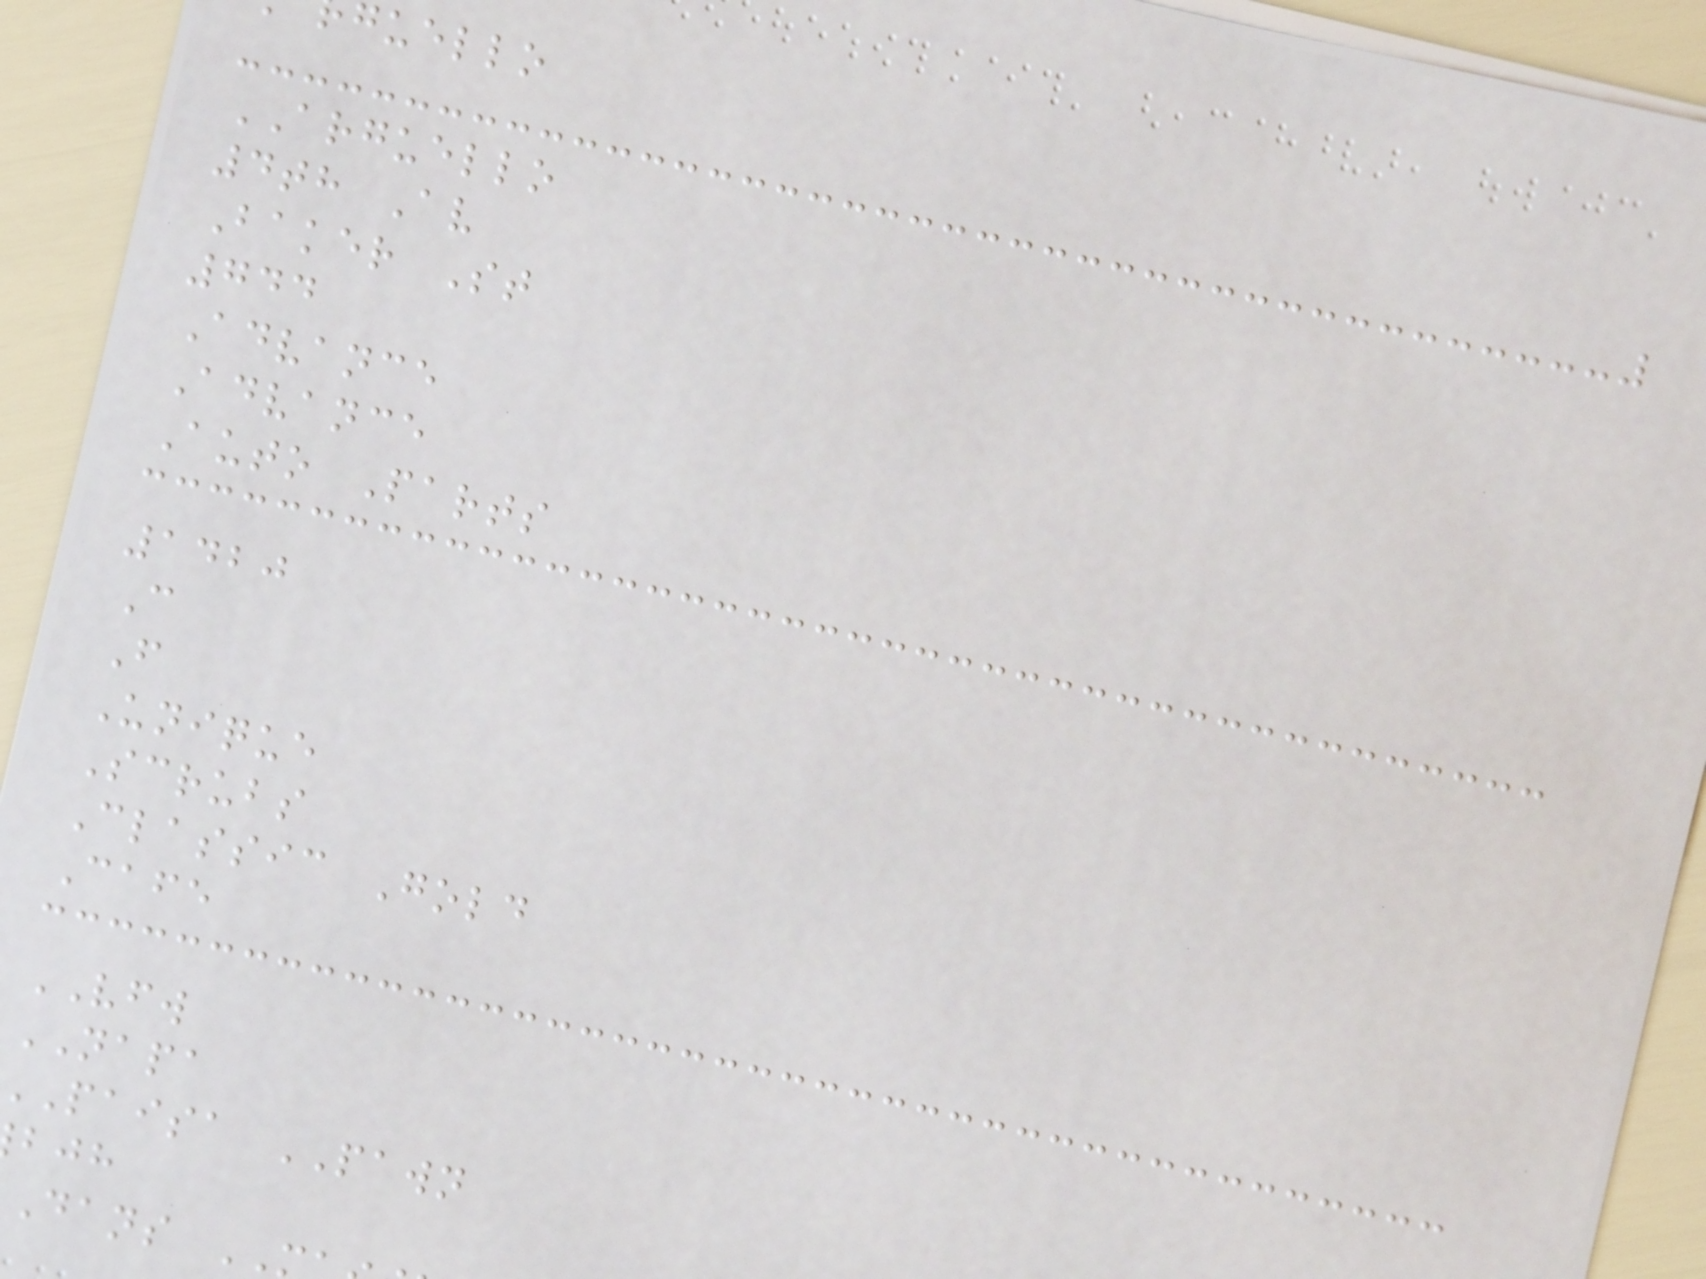guello
ARGUELLO
4th Av
Baker St
744
Advance
Advance
Auto Parts
1420
C
F
Unique
Scrubs
Classic Gold
Cafe
VFW
NAPA
paisa PAWN
dans
